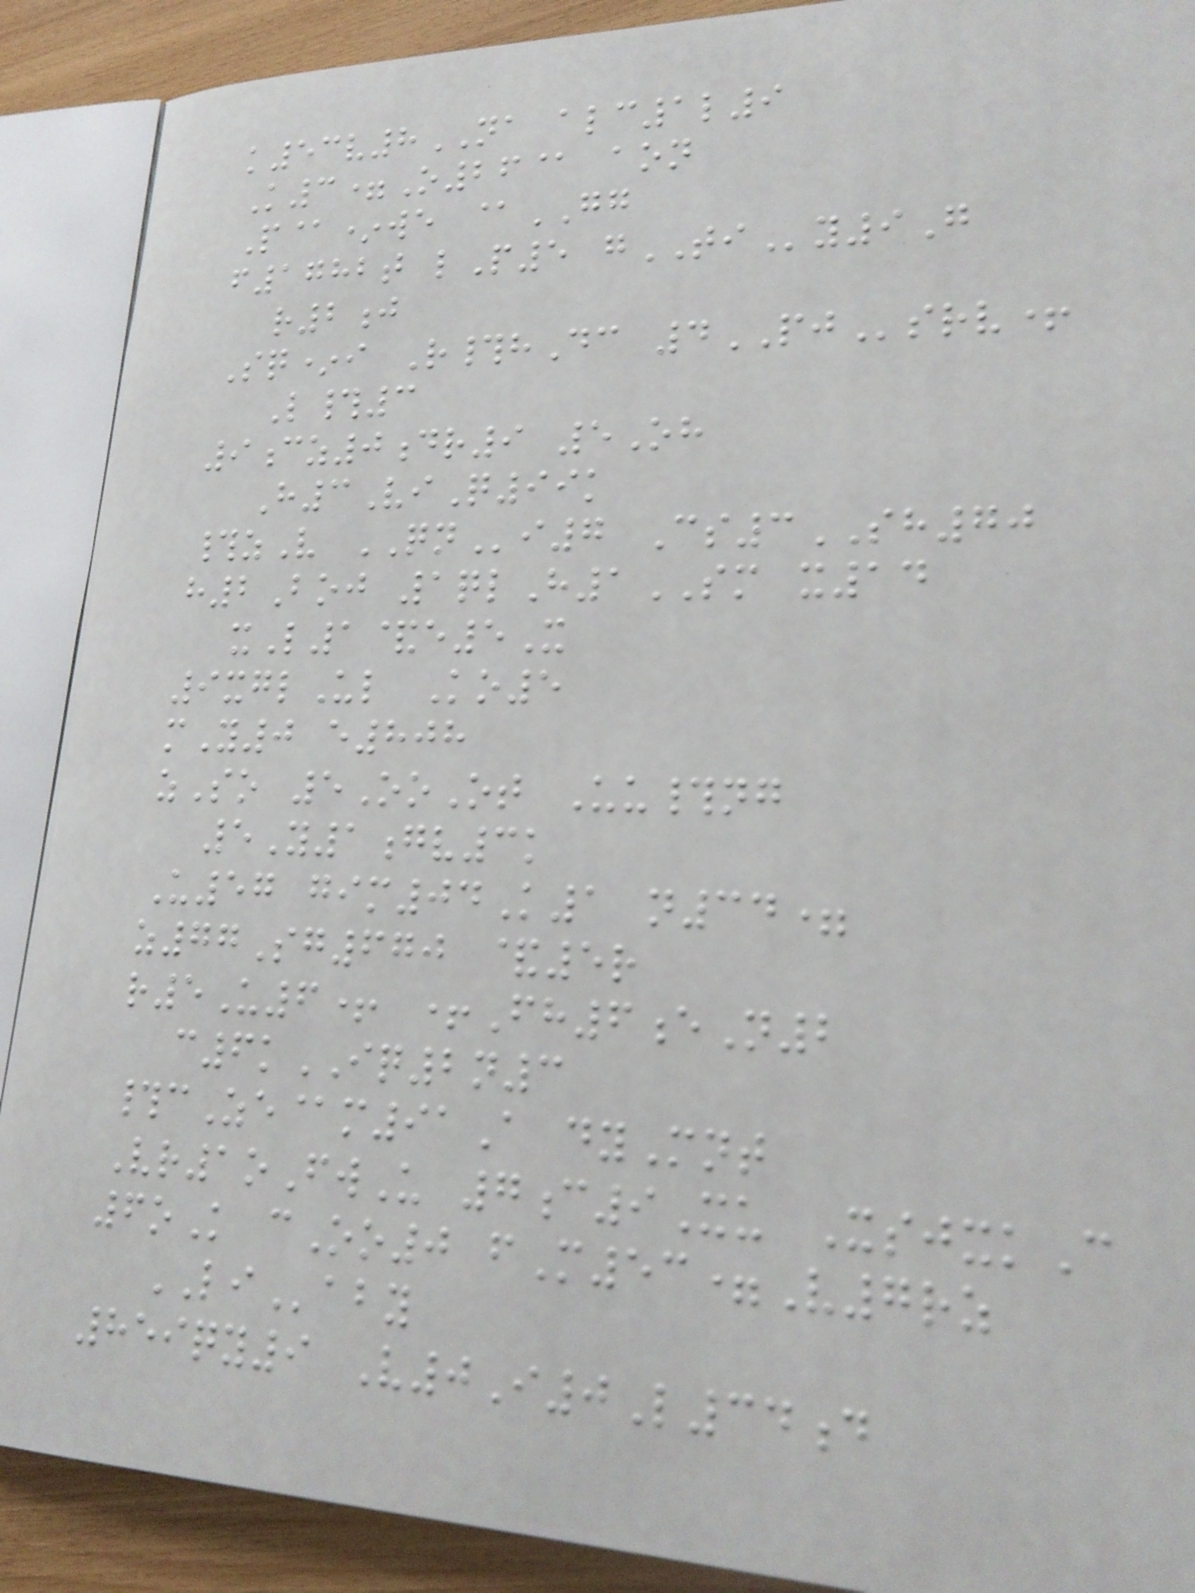k53v8NA alc1l9
K3=O26@ aon
P@*we @GG
f1782t lP5 gTIy9G
r2j
Sq*i R#hDc 4PJsrv+
L#3
9cz0dr9 5Oh
H3ViQ99k
#zV QNi7 Cs3SH70
h2Boj 1qlH1SM x14
xL1&e5X
9xglUl Ko5
mY0 e808
zSo 5OoOt Uu#ng
5Y1gv3k
U57 gim04K1 n34=
z77Sg670 &5r
r5U6+ +Fh6eN2
c6kIQ2n3
#cZe@m91A dyMnt
Vr1oFwU 7c9Xu XsjxkC
6oK cOo0 fM53=V7rz
LIaby
859qy9 V0I0L34d
